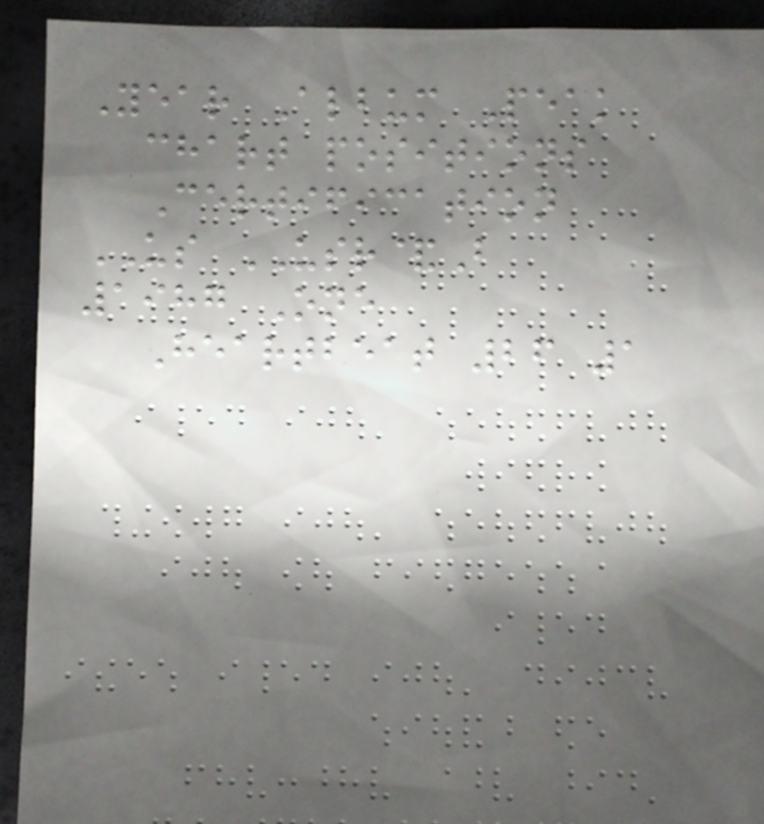Year Album Peak
chart positions
Certification
US USR&B
1987 One
Heartbeat 26 1
